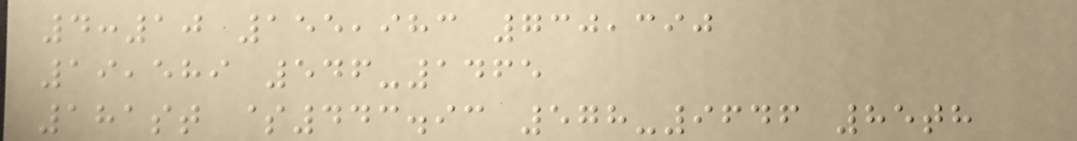4:10 155,983 730,390
19,589 546-1465
181st $443.93 578-9646 85th
